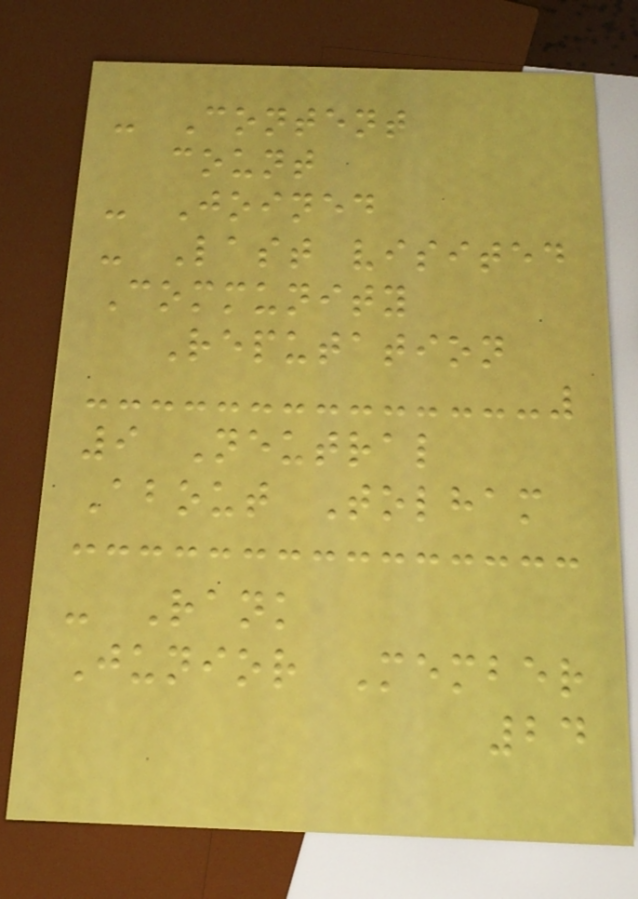- Content
count
- Joined
- Last visited
Community
Reputation
9 Neutral
About Tolham
- Rank
Junior Member
24
